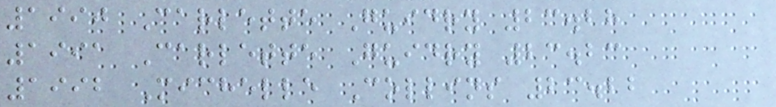1990 Carlette Guidry 23.28
1991 Carlette Guidry 23.23
1992 Michelle Collins 23.22
